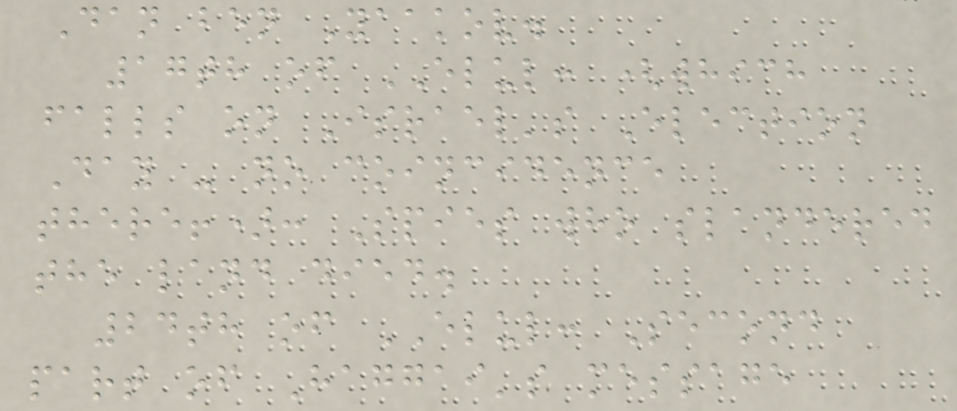Dan ben Yaakov.
17th of ELUL: (which
falls on Israel's Election
Day - no coincidence
there!): Spies who slandered
the land died.
24th of ELUL: Second
part of Haggai's message
